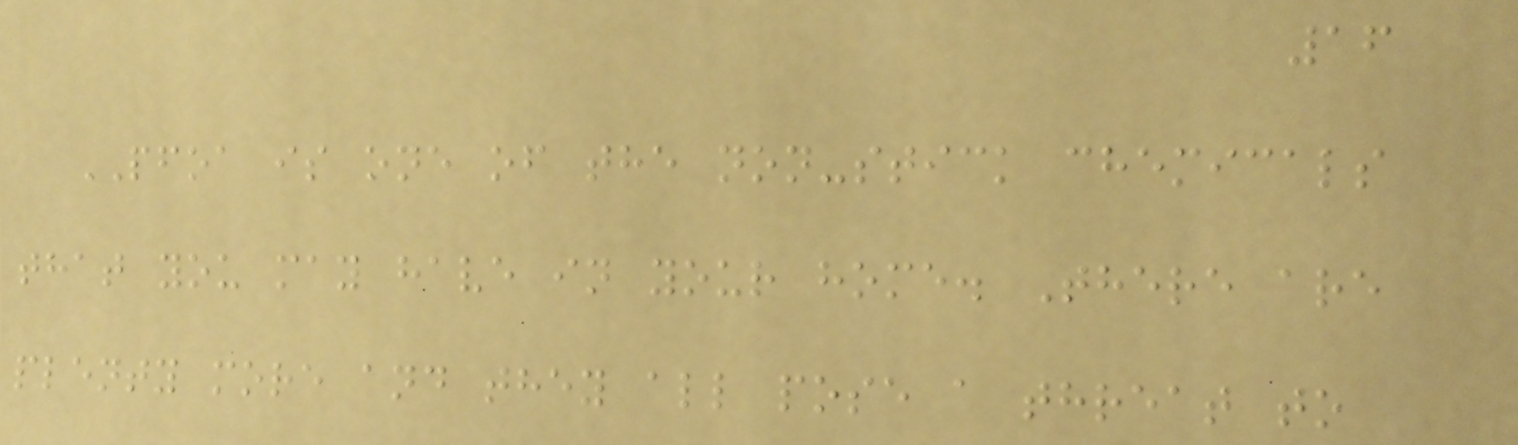16
PFOA is one of the non-stick chemicals
that you may have in your home. There are
plenty more and they all pose a threat to
